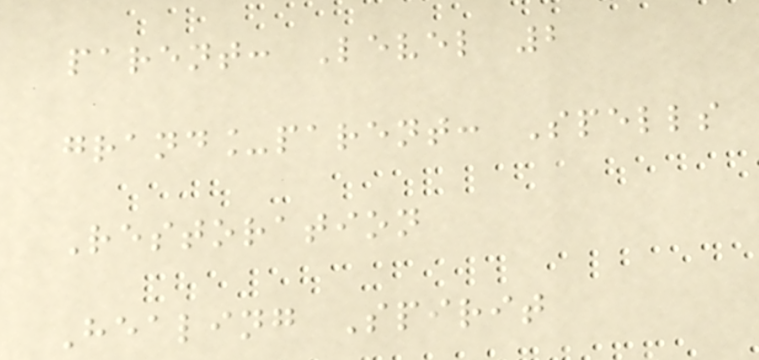parent: Level 2
grand_parent: Spells
Restoration
Healing Spirit
